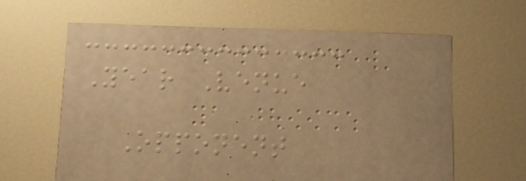Year Venue
Opponent
